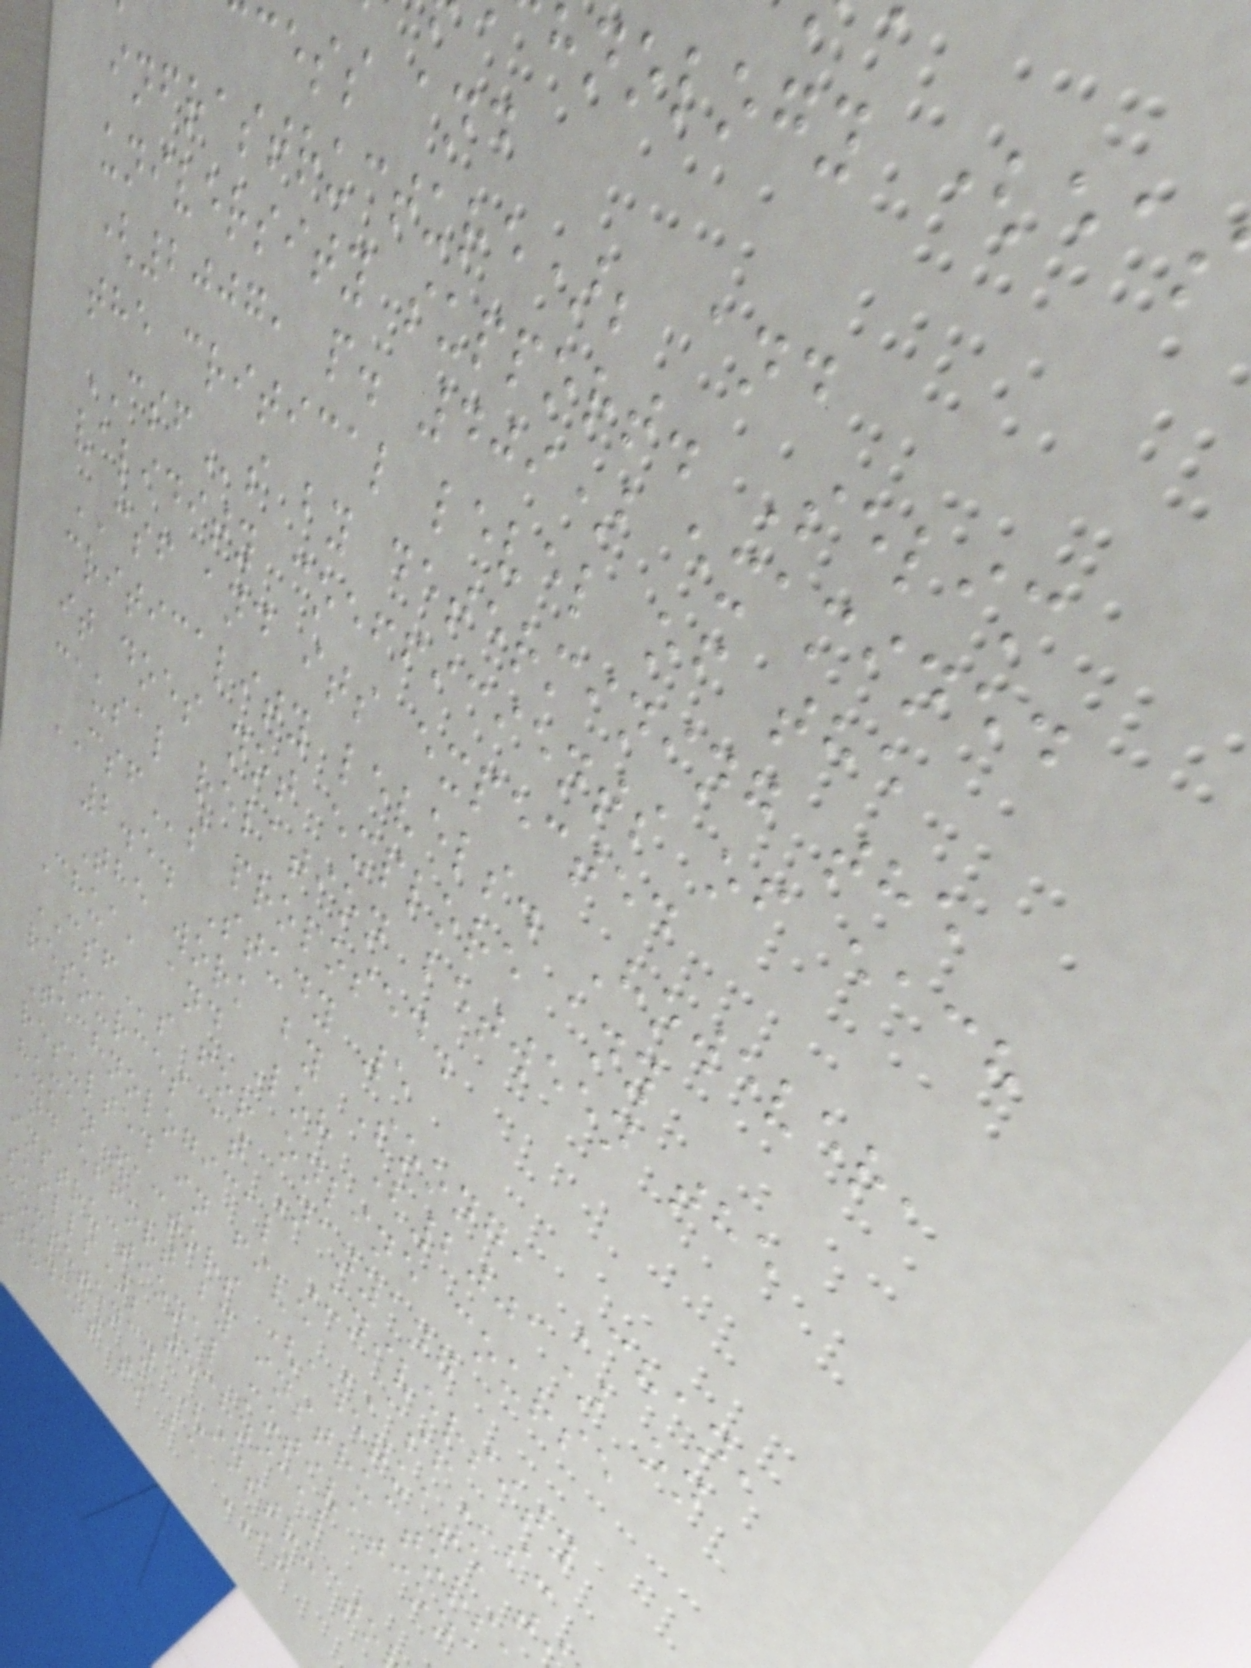hnology (ea
cess and
infrastructure); and
university support. Selim
(2007, p. 409) examined
the critical level of the
CSFs by determining the
validity coefficients of each
CSF and its expected
criticality levels. However,
it does not explore any
causal relation between the
CSFs proposed.
2.5. Study 5
The work by Soong, Chan,
Chua, and Loh (2001) on
CSFs for online course
resources at Nanyang
Technological University
resulted in five CSFs:
human factors (adequate t
and effort by instructors
instructional motivation
skills); technical
competency (instructo
tudent to be IT
